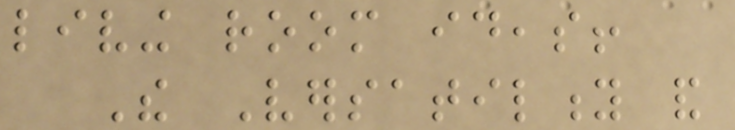living room ideas!
The Versatility and
